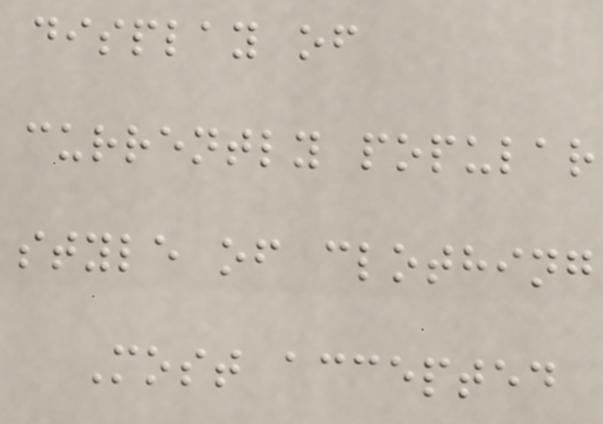display of
currently popular
style of clothing
Most accepted
